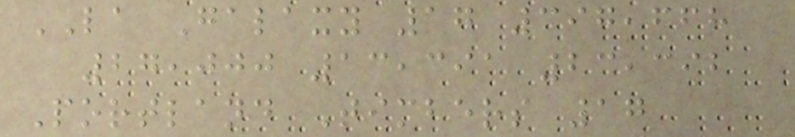LA Galaxy 17 397,668
27,000 13,391 23,392
Portland Timbers 17
